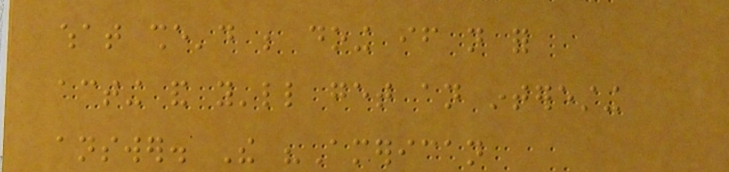what she'd be doing if not for
acting and you'll get an interesting
answer. The "American
